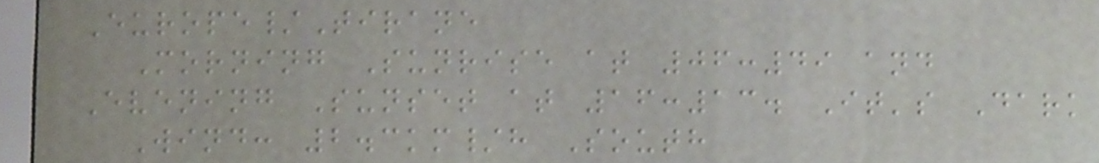Europe/Tirane
Morning Sunrise at 06:49 and
Evening Sunset at 16:13. It's Dark
Wind: 2.3km/h South
